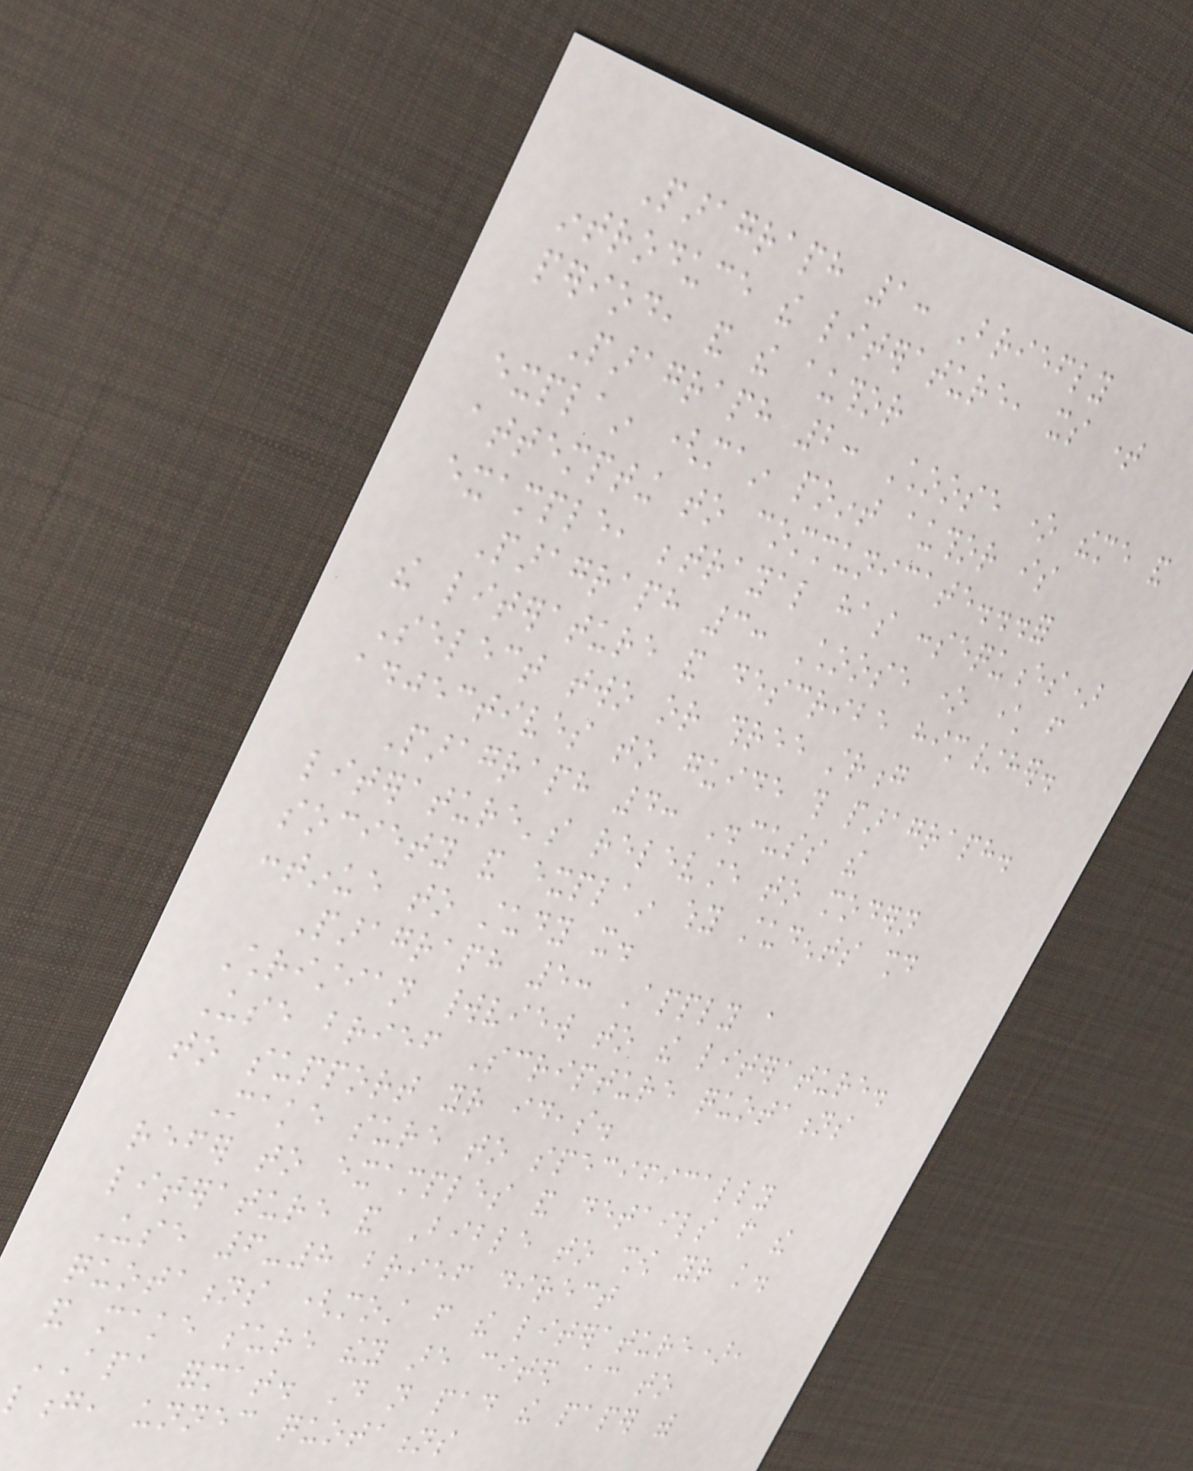Paragraph 1: Briefly
introduce the literature, its time
period, and the author
Paragraph 2: Choose one theme and
explain (main point author is
attempting to communicate...for
example, betrayal has consequences)
Paragraph 3: Choose one character from
the literature and describe him/her.
Select two or three strong
adjectives to guide this paragraph.
Paragraph 4: Discuss the
literature's relevance to modern
society and explain why students should
continue to study it.
Paragraph 5: Apply a
Christian worldview to the literature.
Use brief Scripture quotations
to support your ideas.
Make sure to specifically
refer to examples and details from the
literature and Bible to show your knowledge.
Use 6-8 brief direct
quotations (most from the literature),
and make sure they are cited according to
APA format. Do not pad the paper with
long, unnecessary quotations
